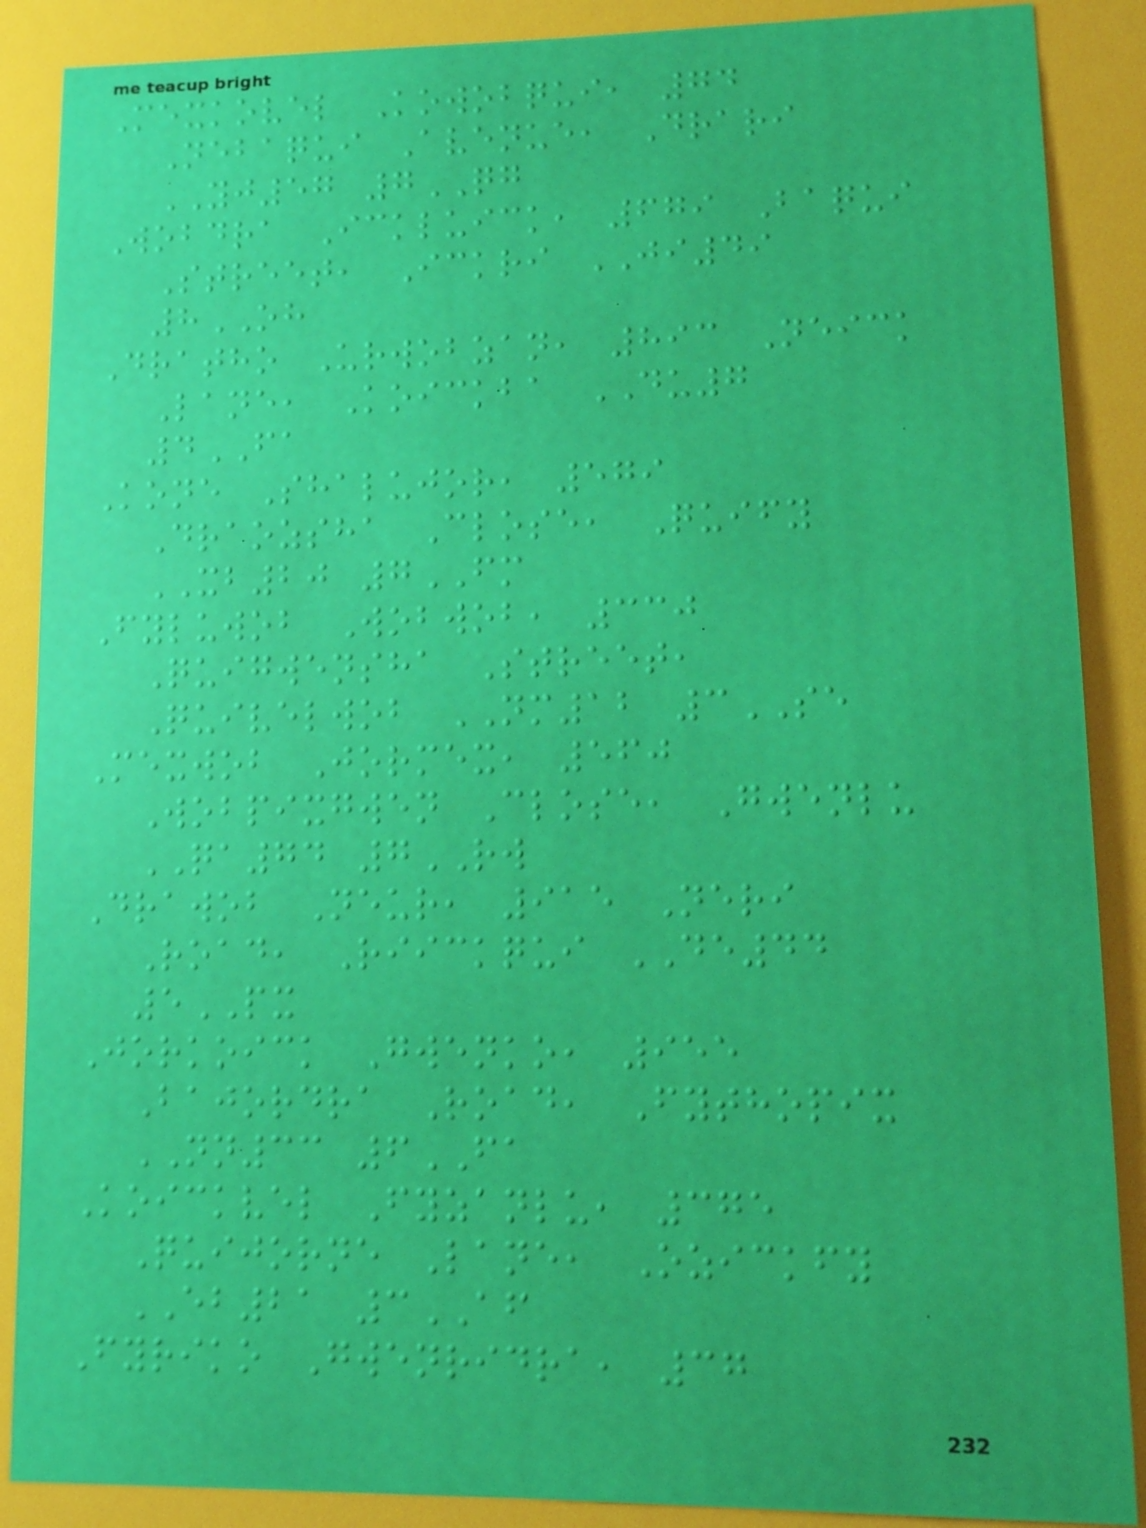Mexkovel Kowobqui, 74
Nebaqui Avenue, Drari
YJ57 7QG
Wobdra Ickluick, 679 Baqui
Street, Ickri JI49
8OH
Dratho Urwobzan, 893 Neick
Lane, Koickba DU7
4FA
Kone Shalujor, 579
Draozsha Close, Quify
XB20 7FM
Fyluwob Wobwob, 330
Quigwensha Street,
Quivelwob NM12 3SE
Mexwob Jormex, 560
Wobpixgwen Close, Gwenlu
QA74 7RW
Drawob Neur, 915 Neri
Road, Riickqui DE44
5PX
Jorkoick Gwenko, 955
Bajordra Road, Fythopix
NN33 6FA
Koickvel Fyzanlu, 375
Quijorne Lane, Ozickfy
EB21 3AF
Fyriko Gwenridra, 37
